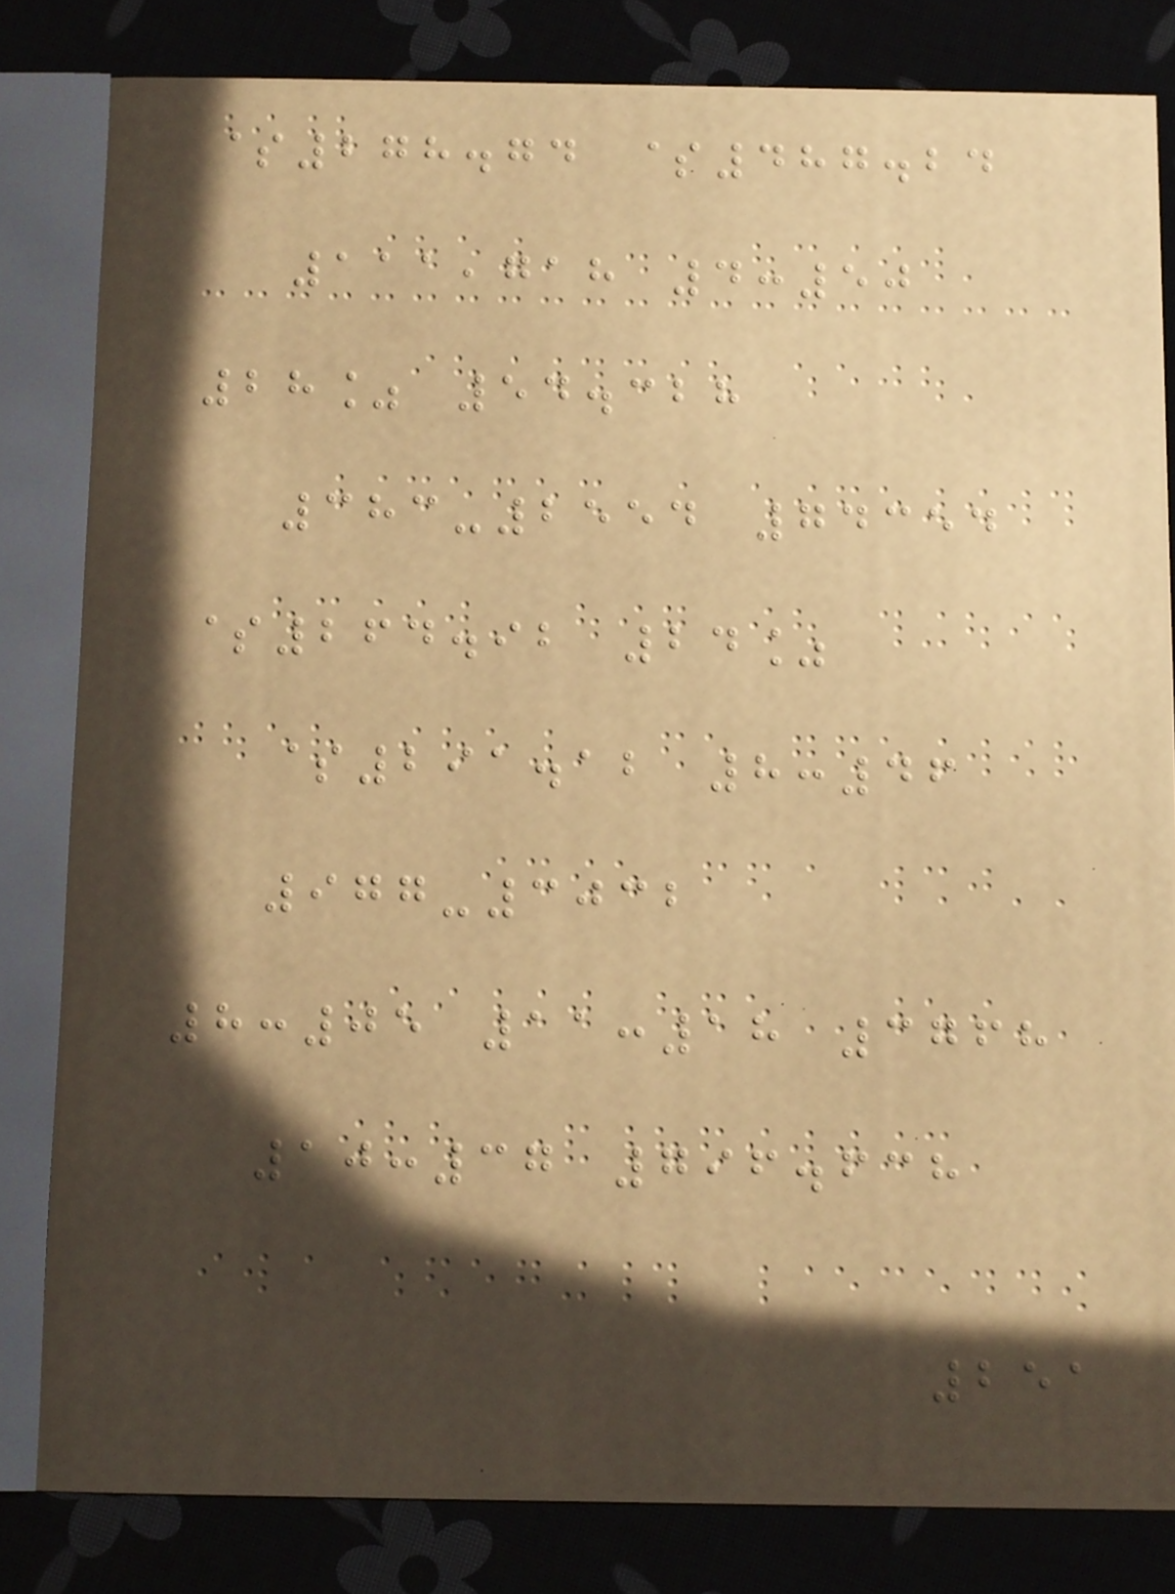$278.74 $487.24
111,718 4:50
28% 54.328
383-2554 74354
$264.92 24%
$291.12 8:46
977-3032
8:05 11:18 3768
10:37 796.638
251
